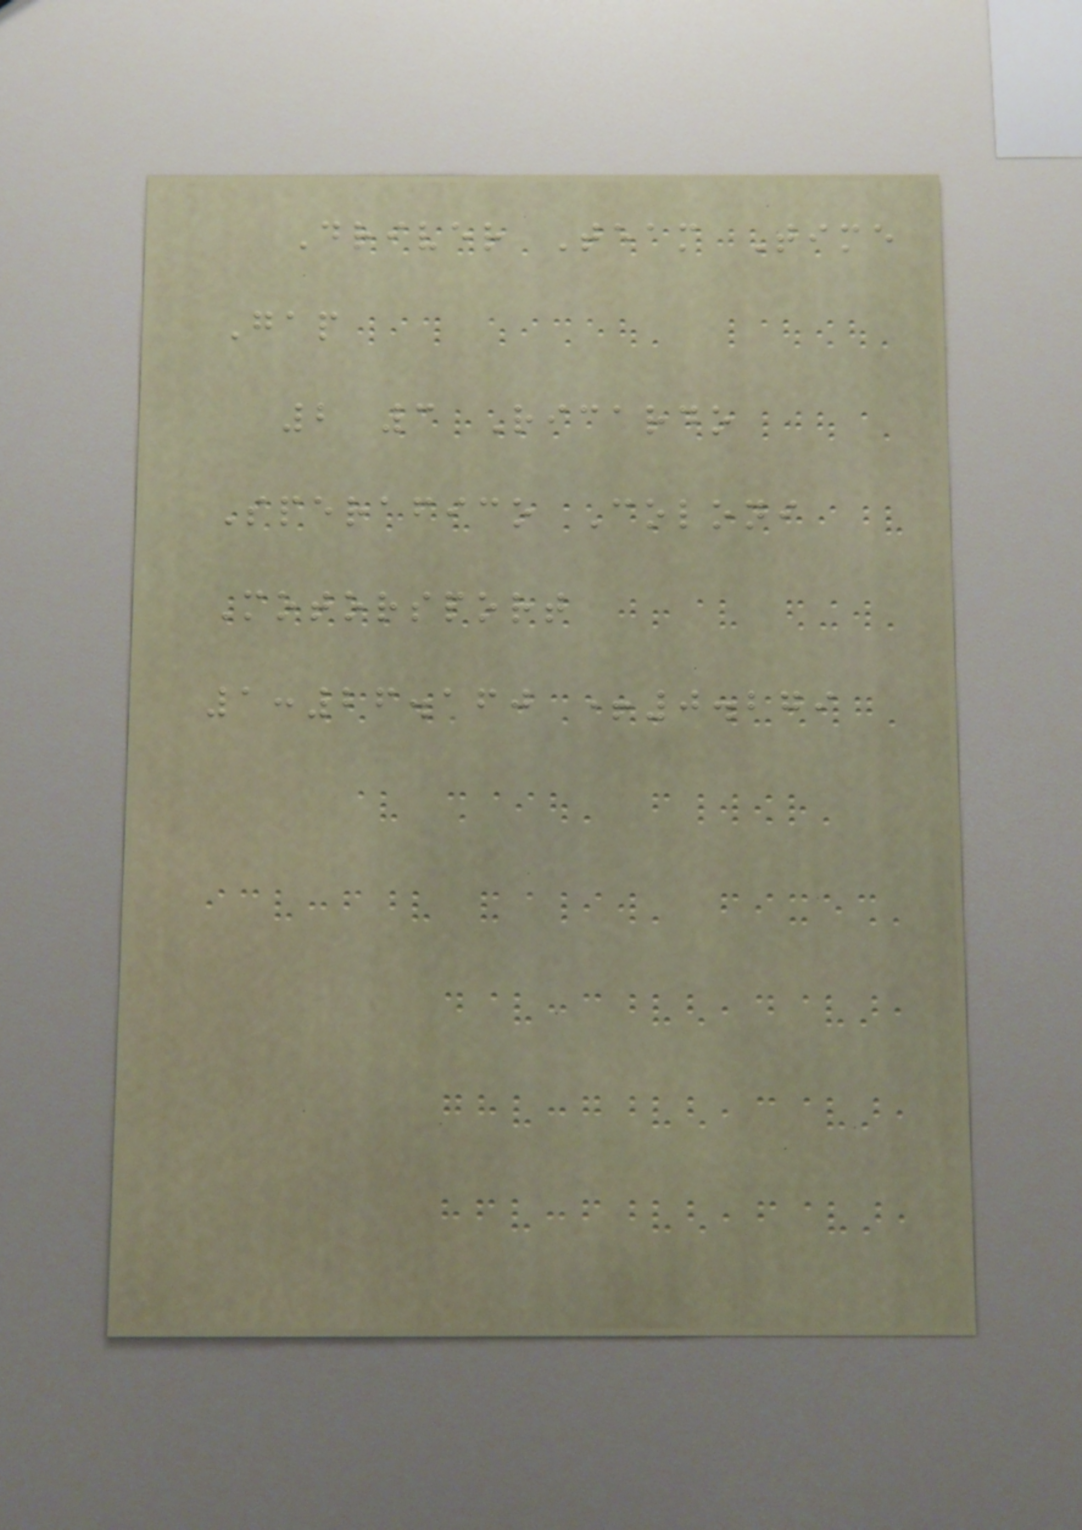Driver Team Time
Gap
2 3 Ricardo
Sperafico Coloni
Motorsport
1:26.160 +0.279
